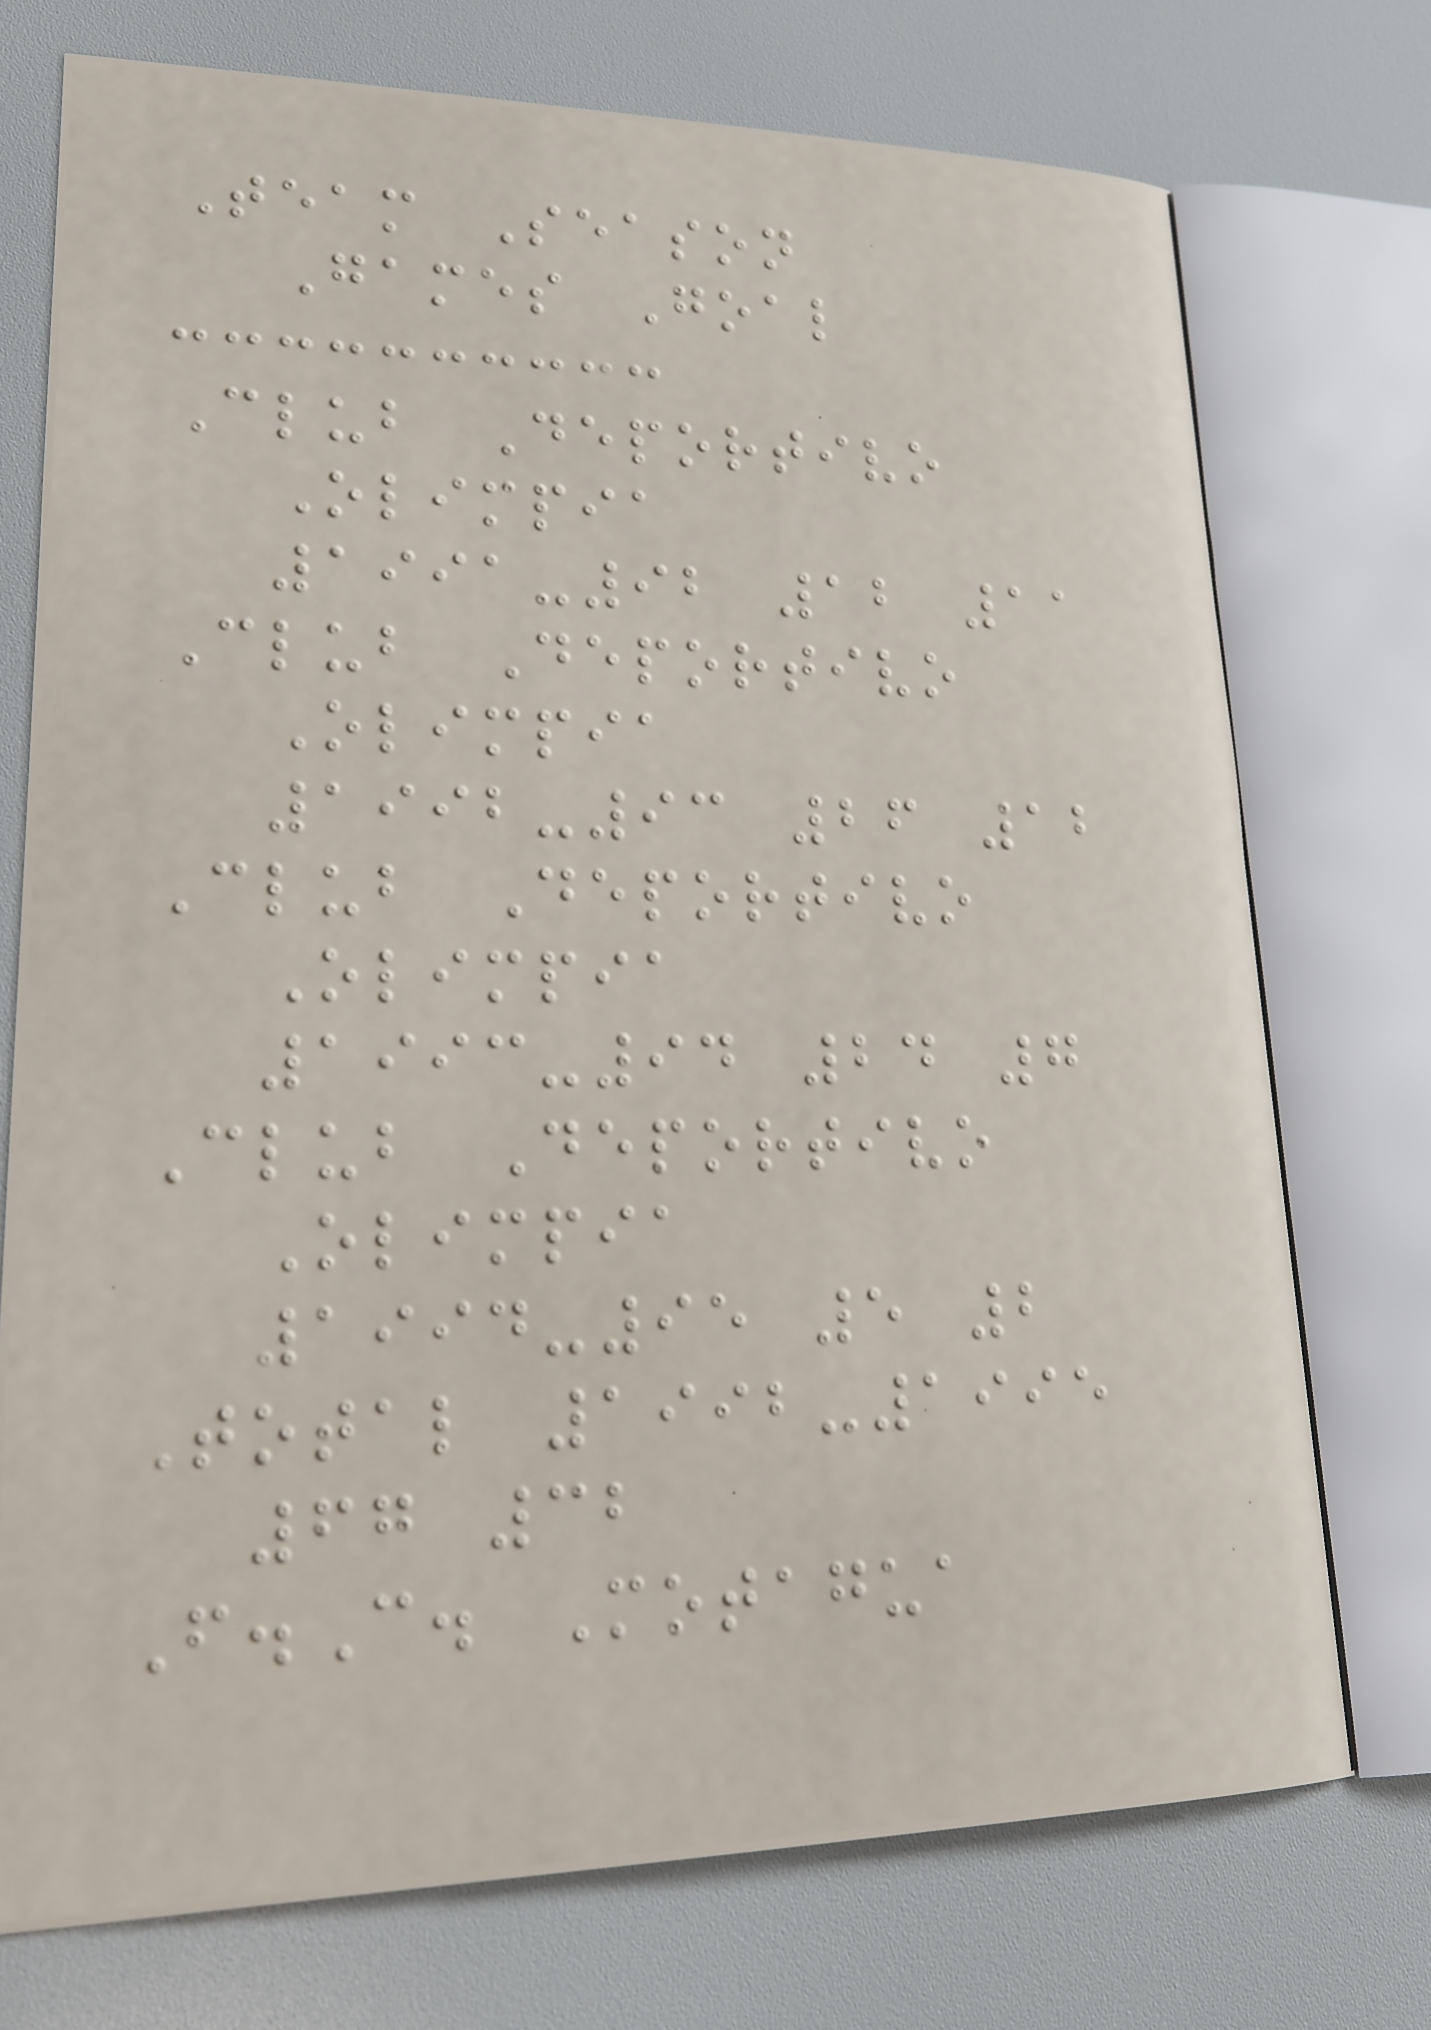Team Season
Games Goal
Club Deportivo
Olimpia
1991-92 12 11
Club Deportivo
Olimpia
1992-93 26 12
Club Deportivo
Olimpia
1993-94 24 7
Club Deportivo
Olimpia
1994-95 5 2
Total 1992-1995
67 32
F.C. Motagua
